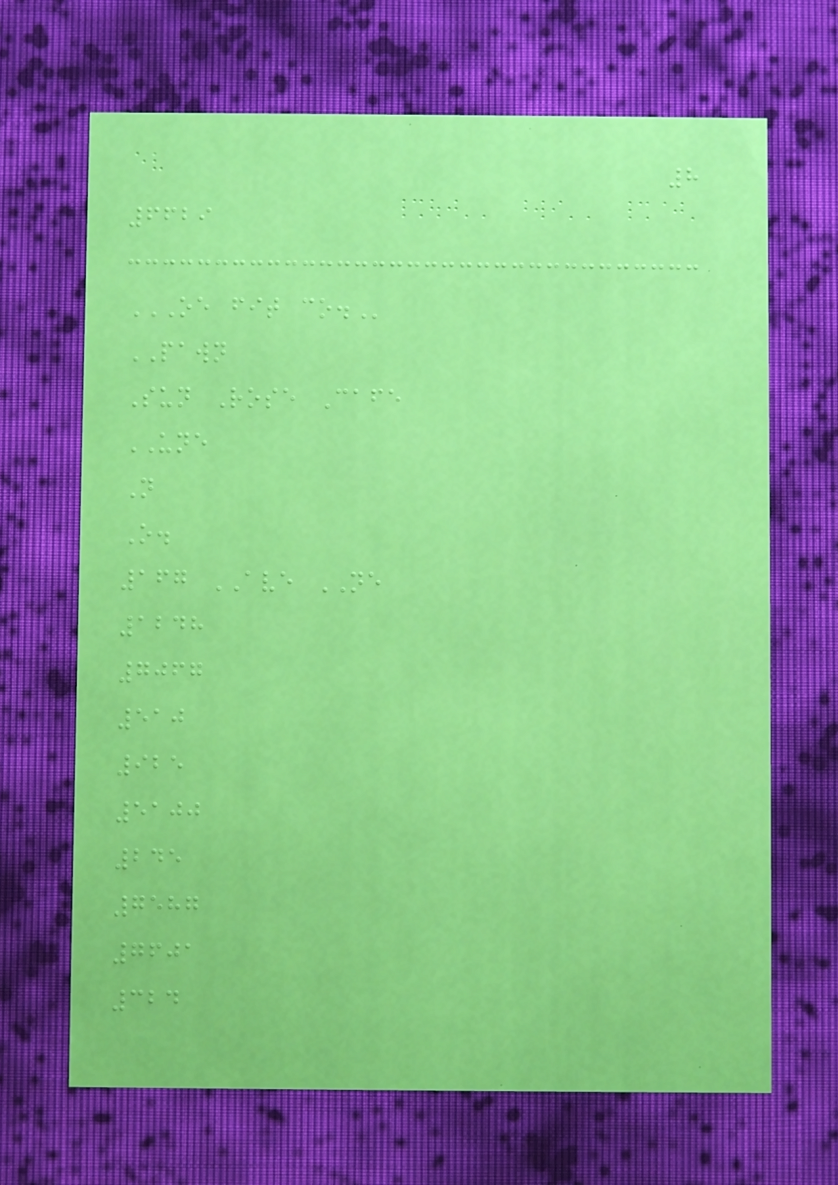8
6629
OE FIT CO.
PAWN
Sun Rose Cafe
UNE
N
O.
167 AVE NE
1248
7067
510
925
5100
245
7587
7601
324
